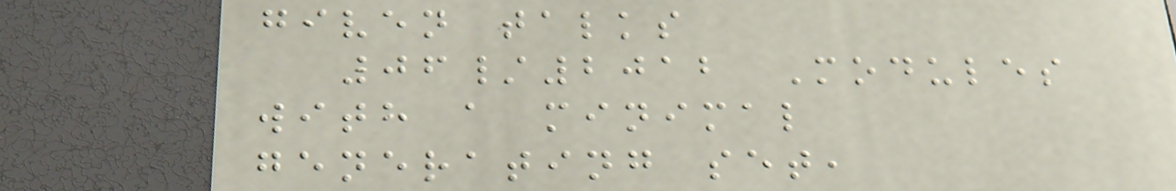given talks
06/2012 Modules
with a minimal
generating set,
